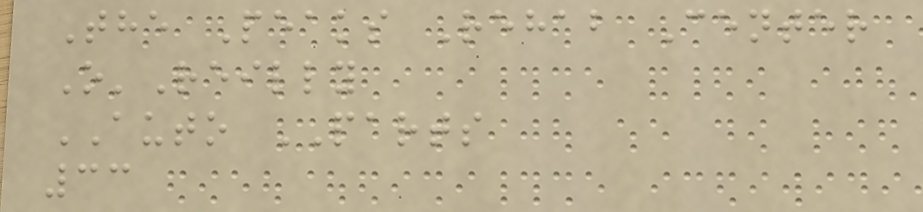The Peaks Rehab Center
O'Reilly
AUTO PARTS
33
